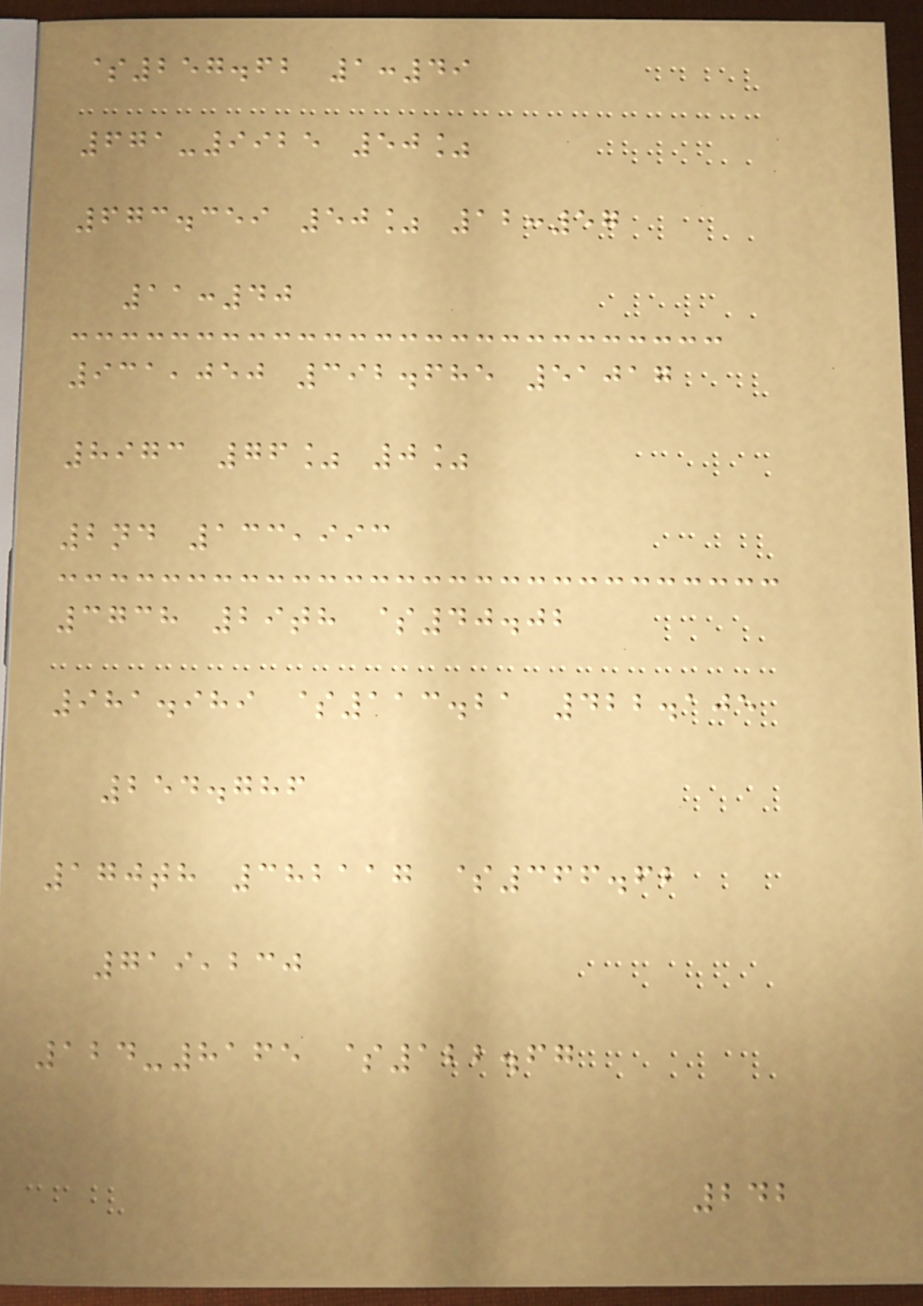$257.62 1:49
671-9925 50%
673.359 50% 12:57
11:40
931,050 392.685 51017
8973 76% 0%
2nd 133,993
3738 29th $40.02
981.989 $113.21 422.105
254.786
170th 382117 $366.62
719,230
124-8165 $122.67
242
